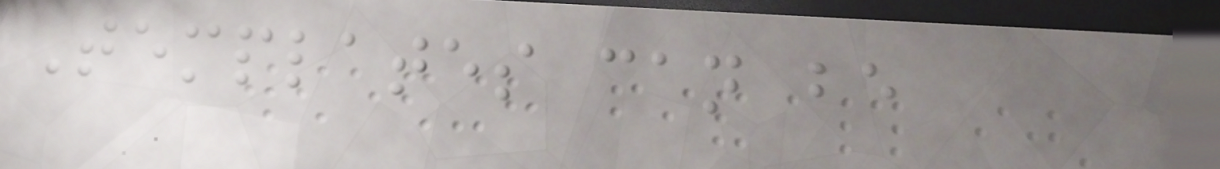Templates can be
